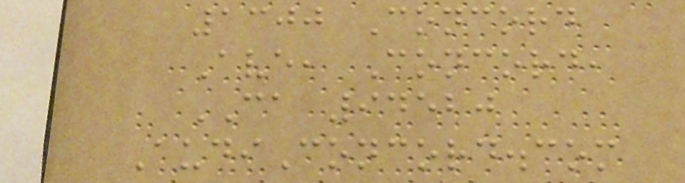1300 Concord
Ave, Concord,
CA 94520
AudiConcord.com
